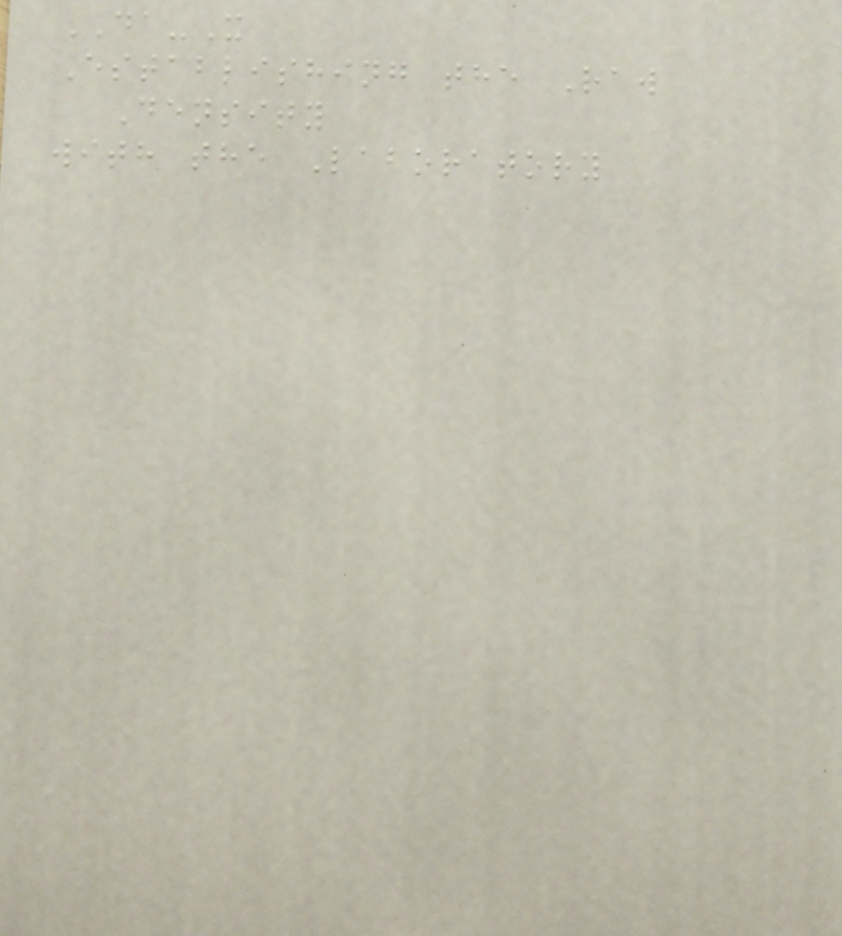DA-X
Establishing the Raw
Density
with the Laboratory
